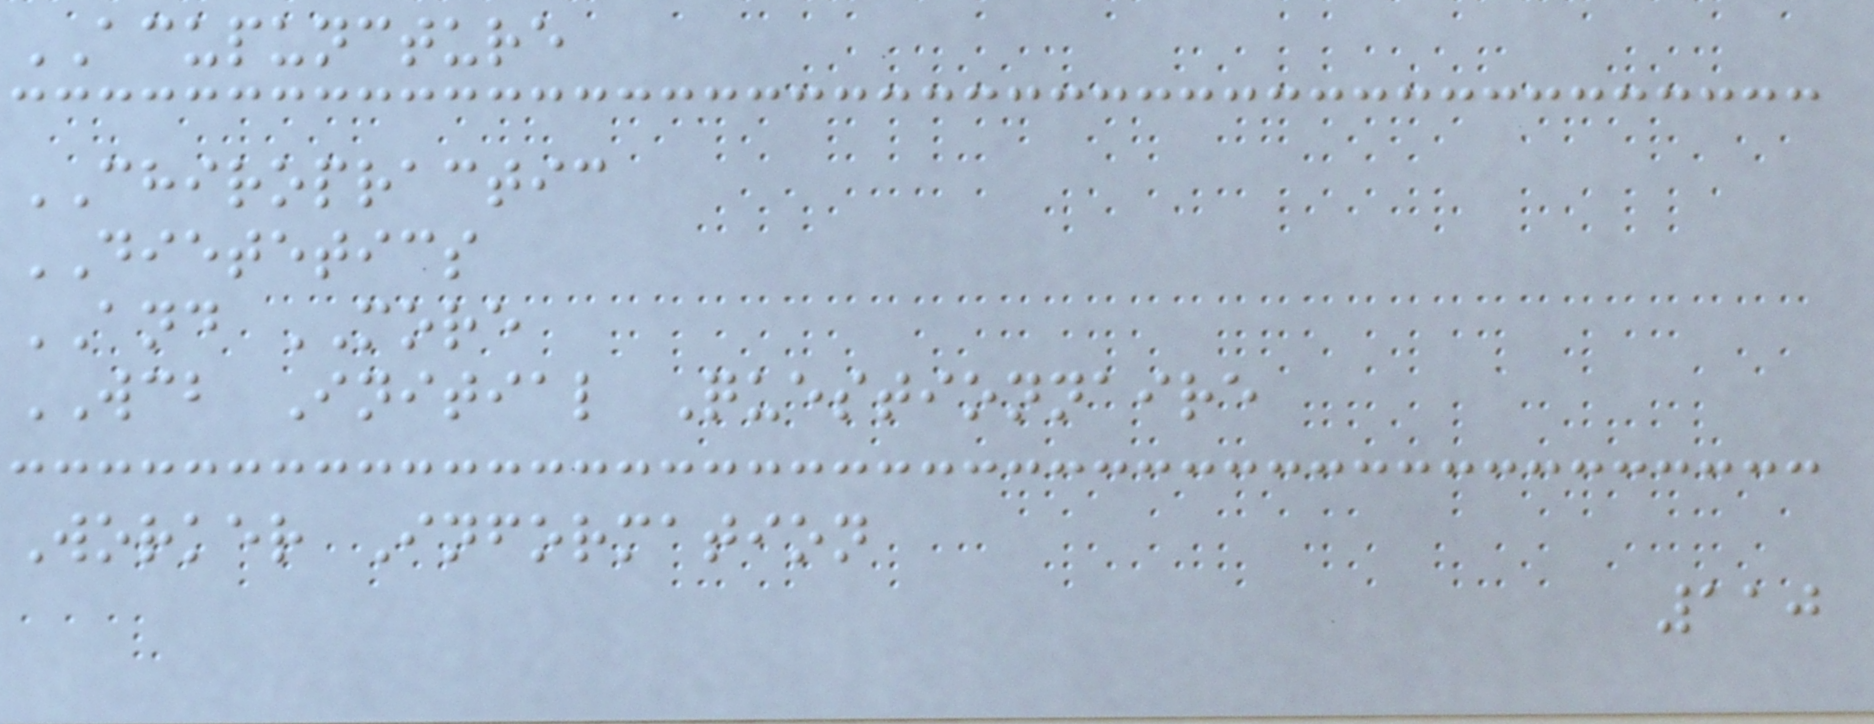ACUPUNCTURE
CHIROPRACTIC
DIETETICS
AND MORE
WCB Initial Questionnaire
Worker Information
110
